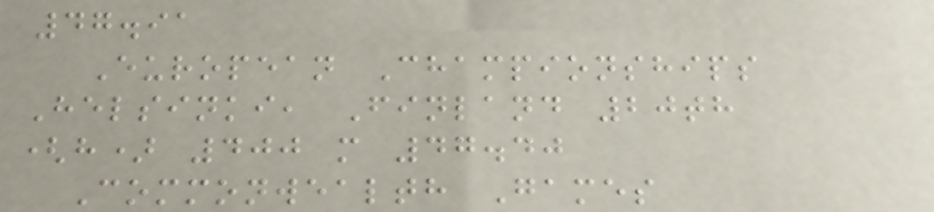47.91
European Championships
Helsinki, Finland 20th
(h) 400 m 47.40
Commonwealth Games
